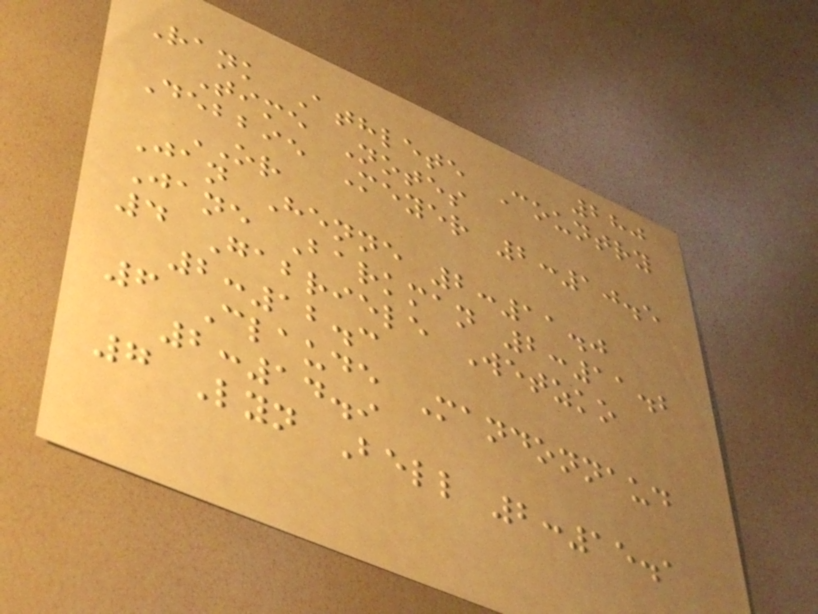280
Rank Athlete Country
Time Notes
Debbie Meyer 2:10.5
OR
Jan Henne 2:11.0
Jane Barkman 2:11.2
4 Gabriele Wetzko
2:12.3
6 Claude Mandonnaud
2:14.9
7 Lyn Bell 2:15.1
